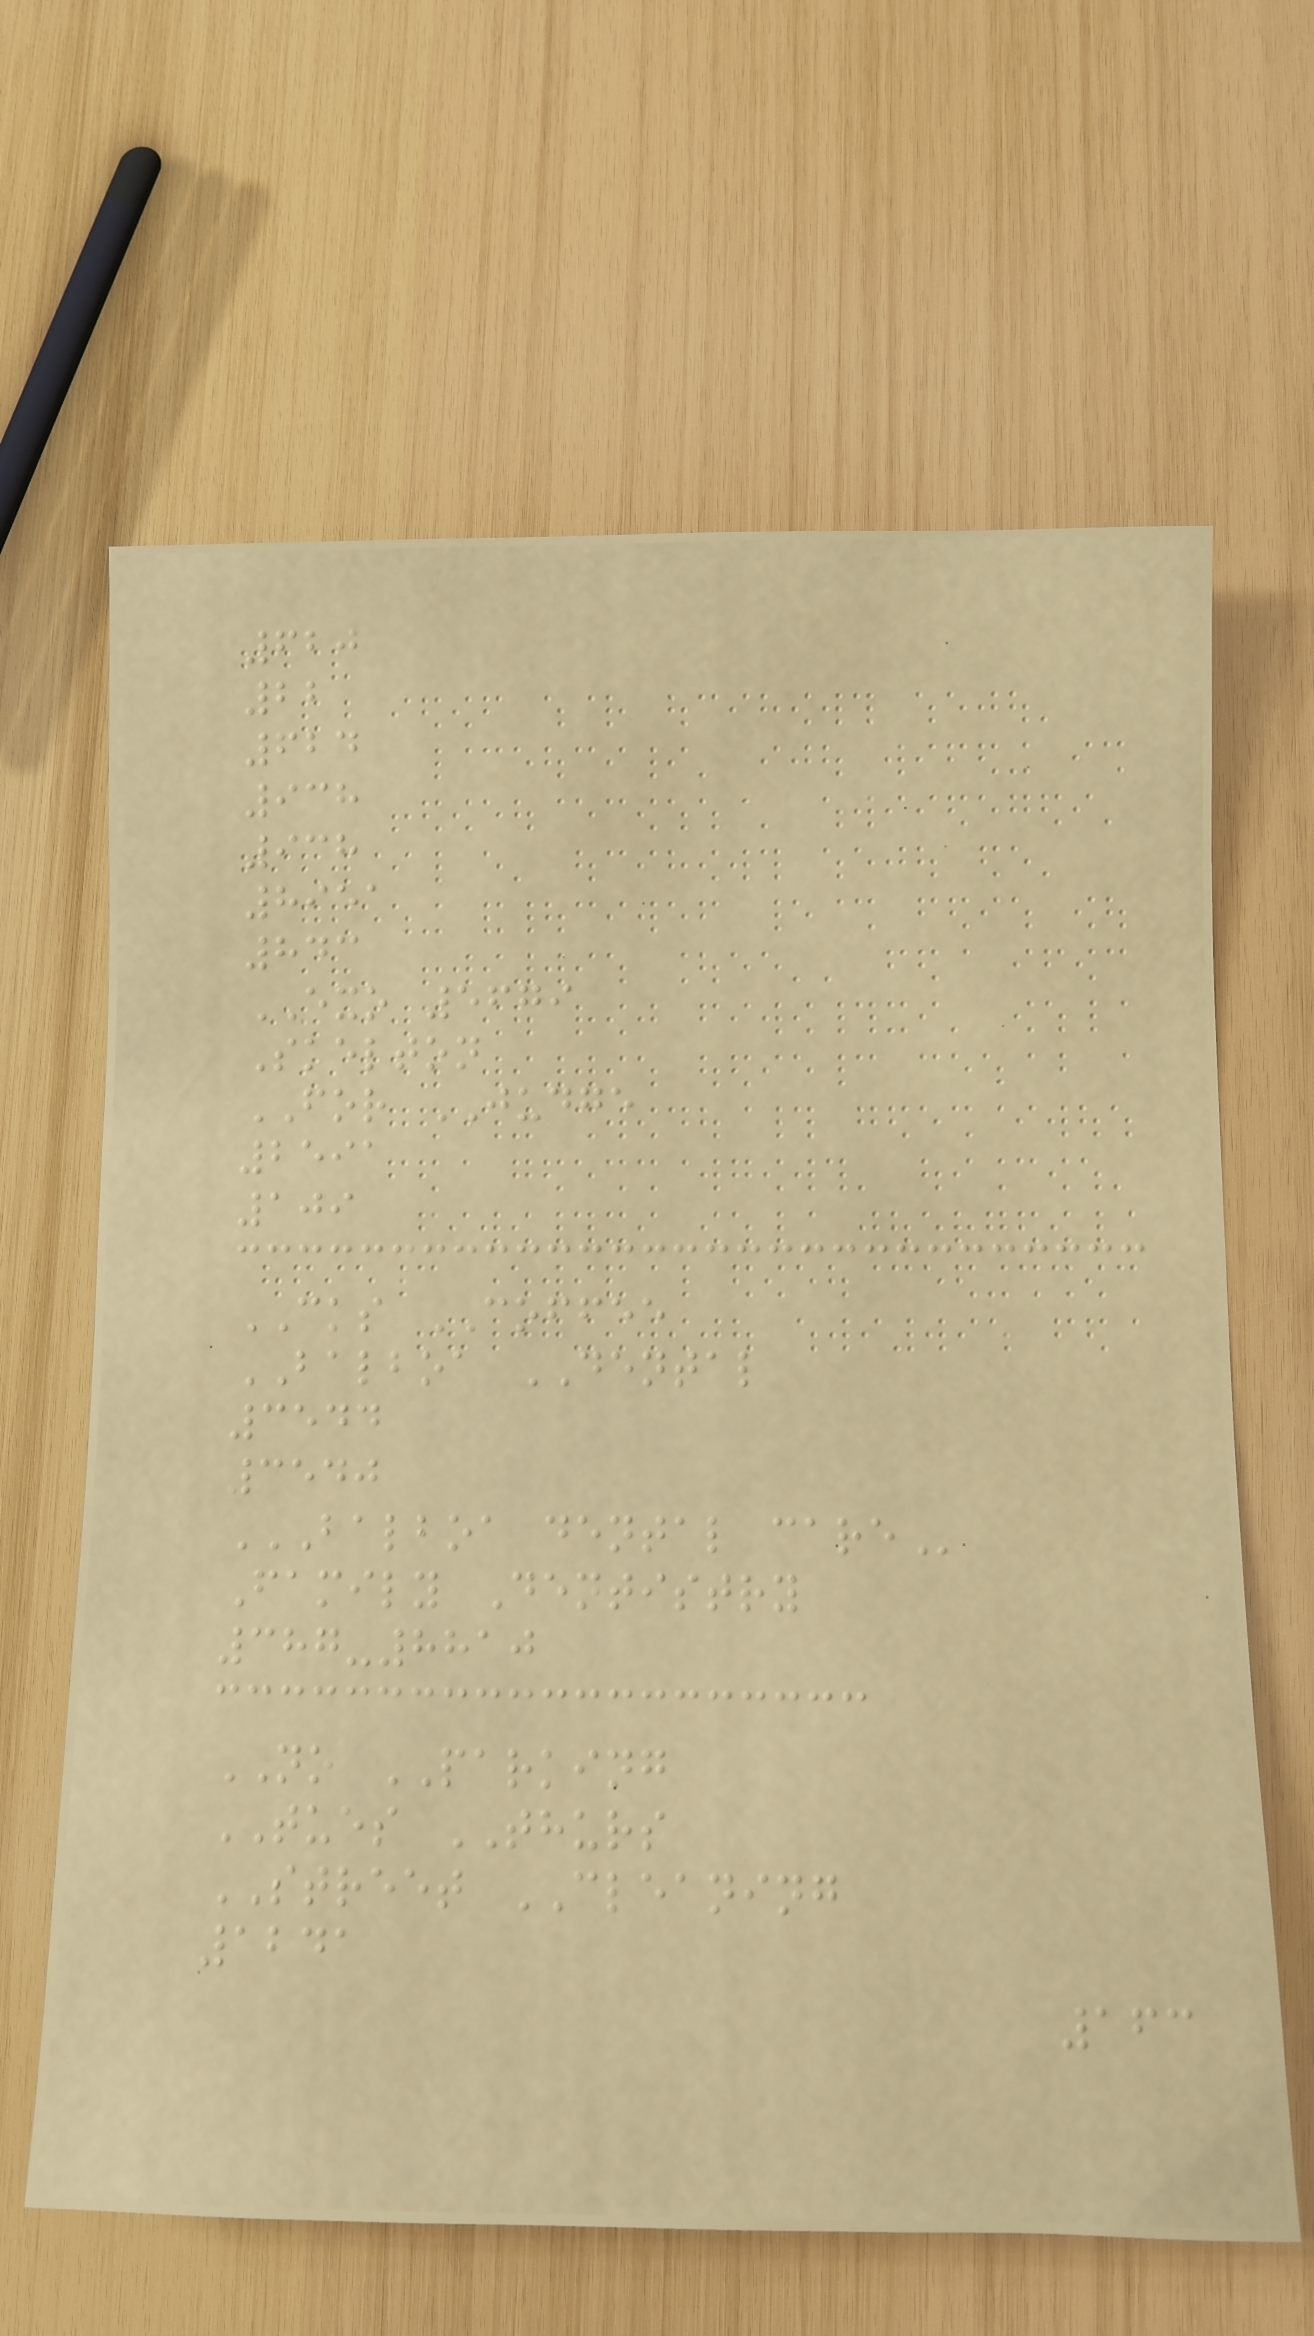620
22
624
938
938
8951
843
EXO 5679
Skelton
FOR JUDGE
2591
109
CKS COFFEE
BALBOA DENTAL
3544
3540
BALBOA DENTAL CARE
Family Dentistry
387-8810
NO PARKING
TUES THURS
STREET CLEANING
1241
163
